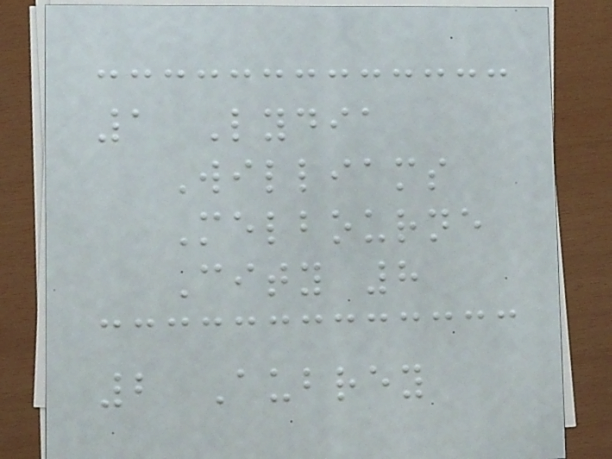1 Lydia
Williams
Melbourne
City 8
2 Aubrey
